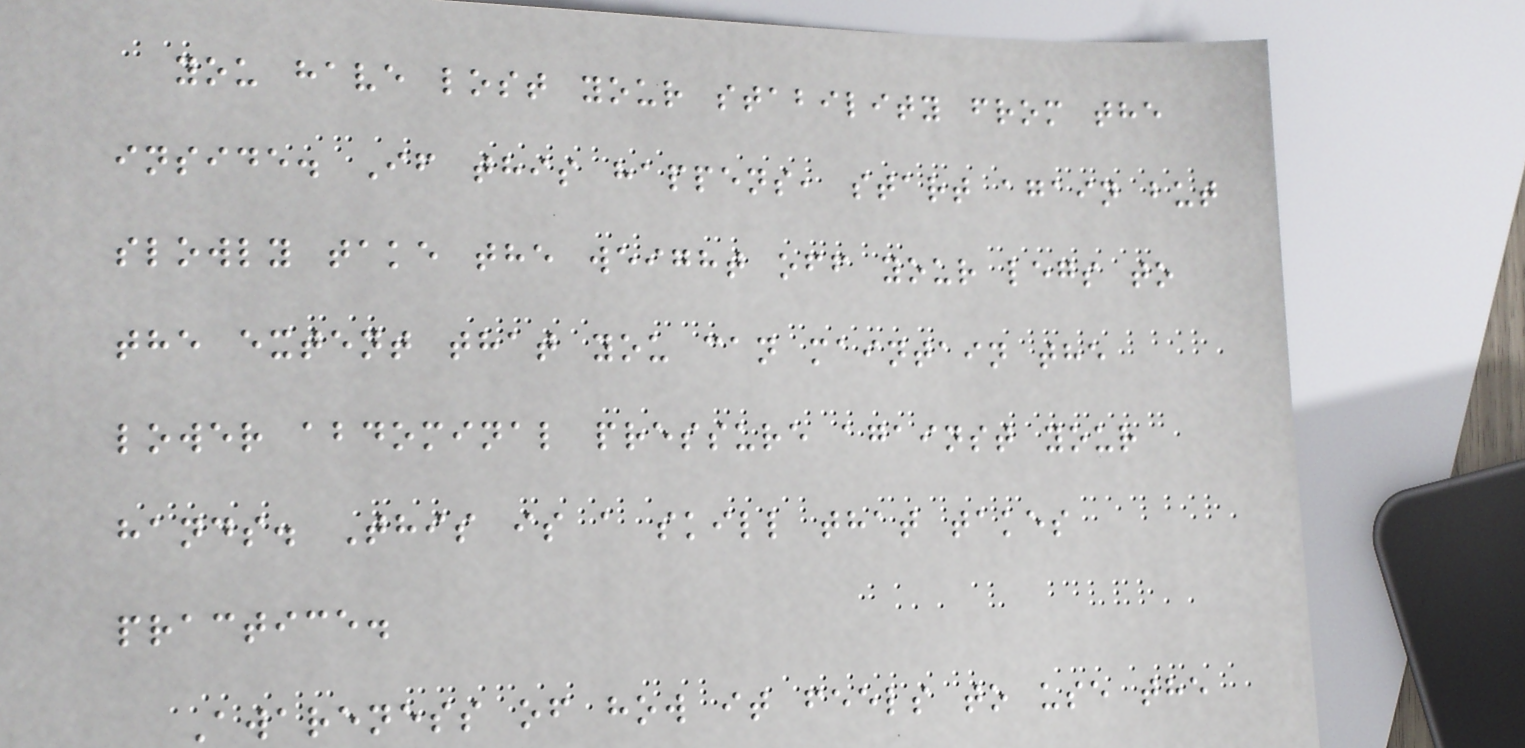you have lost your stability from the
inside. If this happens, start again but
slowly take the weight off your legs to
the extent that you can maintain the
lower abdominal pressure against your
hands. This is a skill that takes
practice.
Awareness of how it feels to use the
